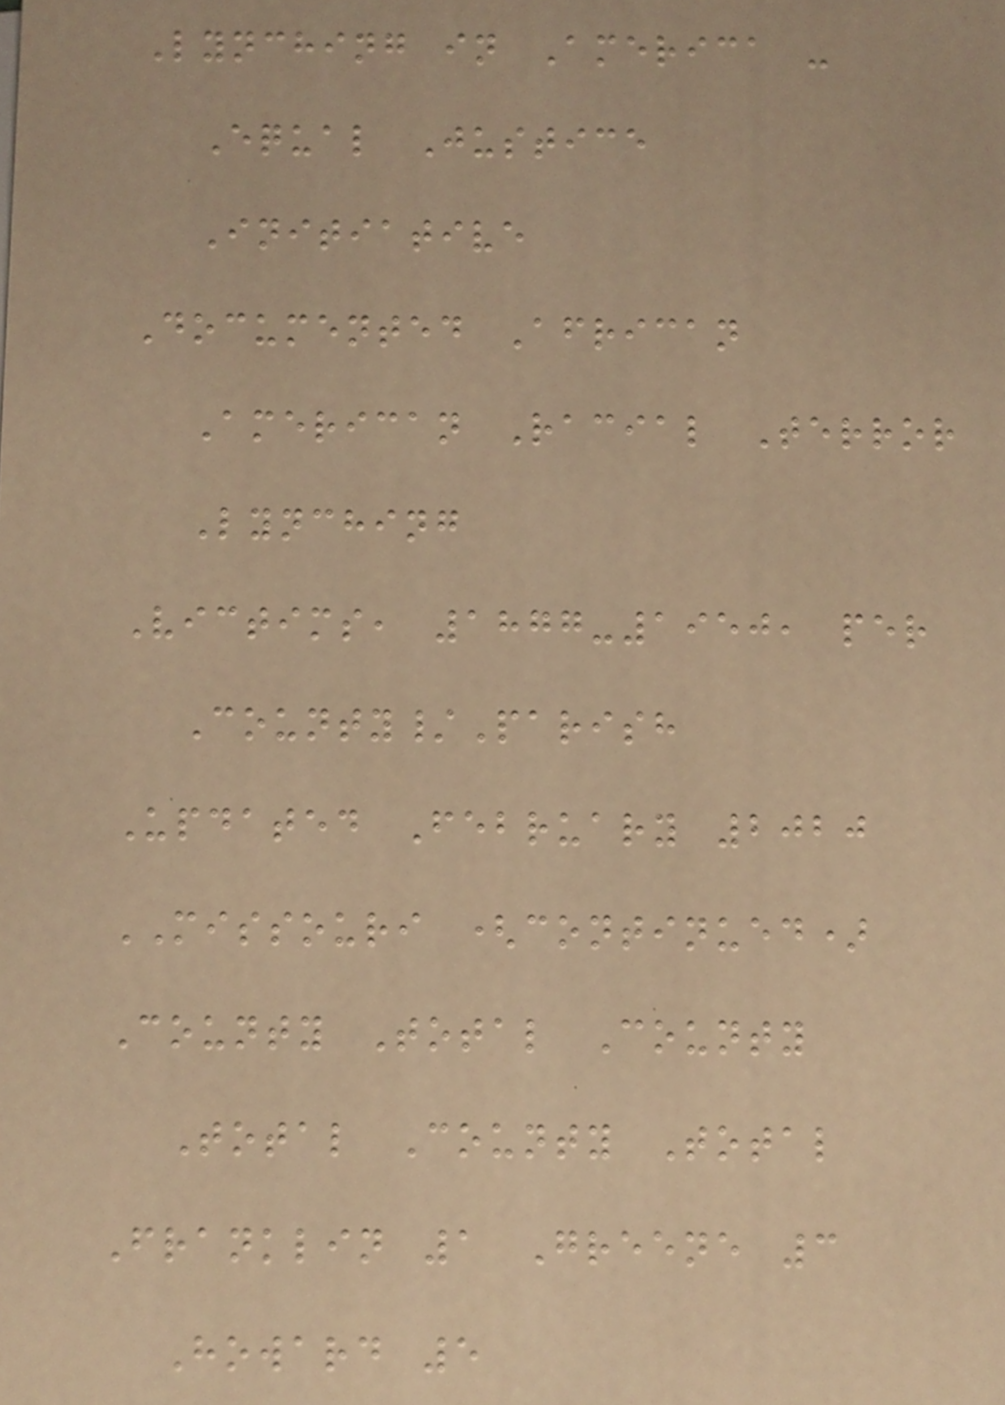Lynching in America -
Equal Justice
Initiative
Documented African
American Racial Terror
Lynching
Victims, 1877-1950, per
County/Parish
Updated February 2020
MISSOURI (continued)
County Total County
Total County Total
Franklin 1 Greene 3
Howard 5
